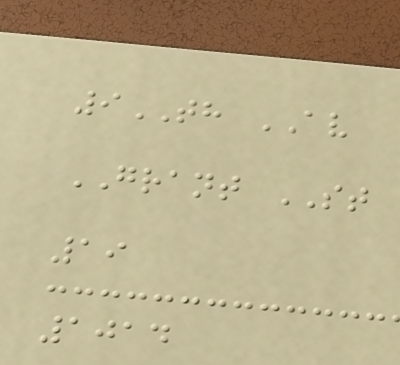9TH AV
GRANT ST
19
1014
